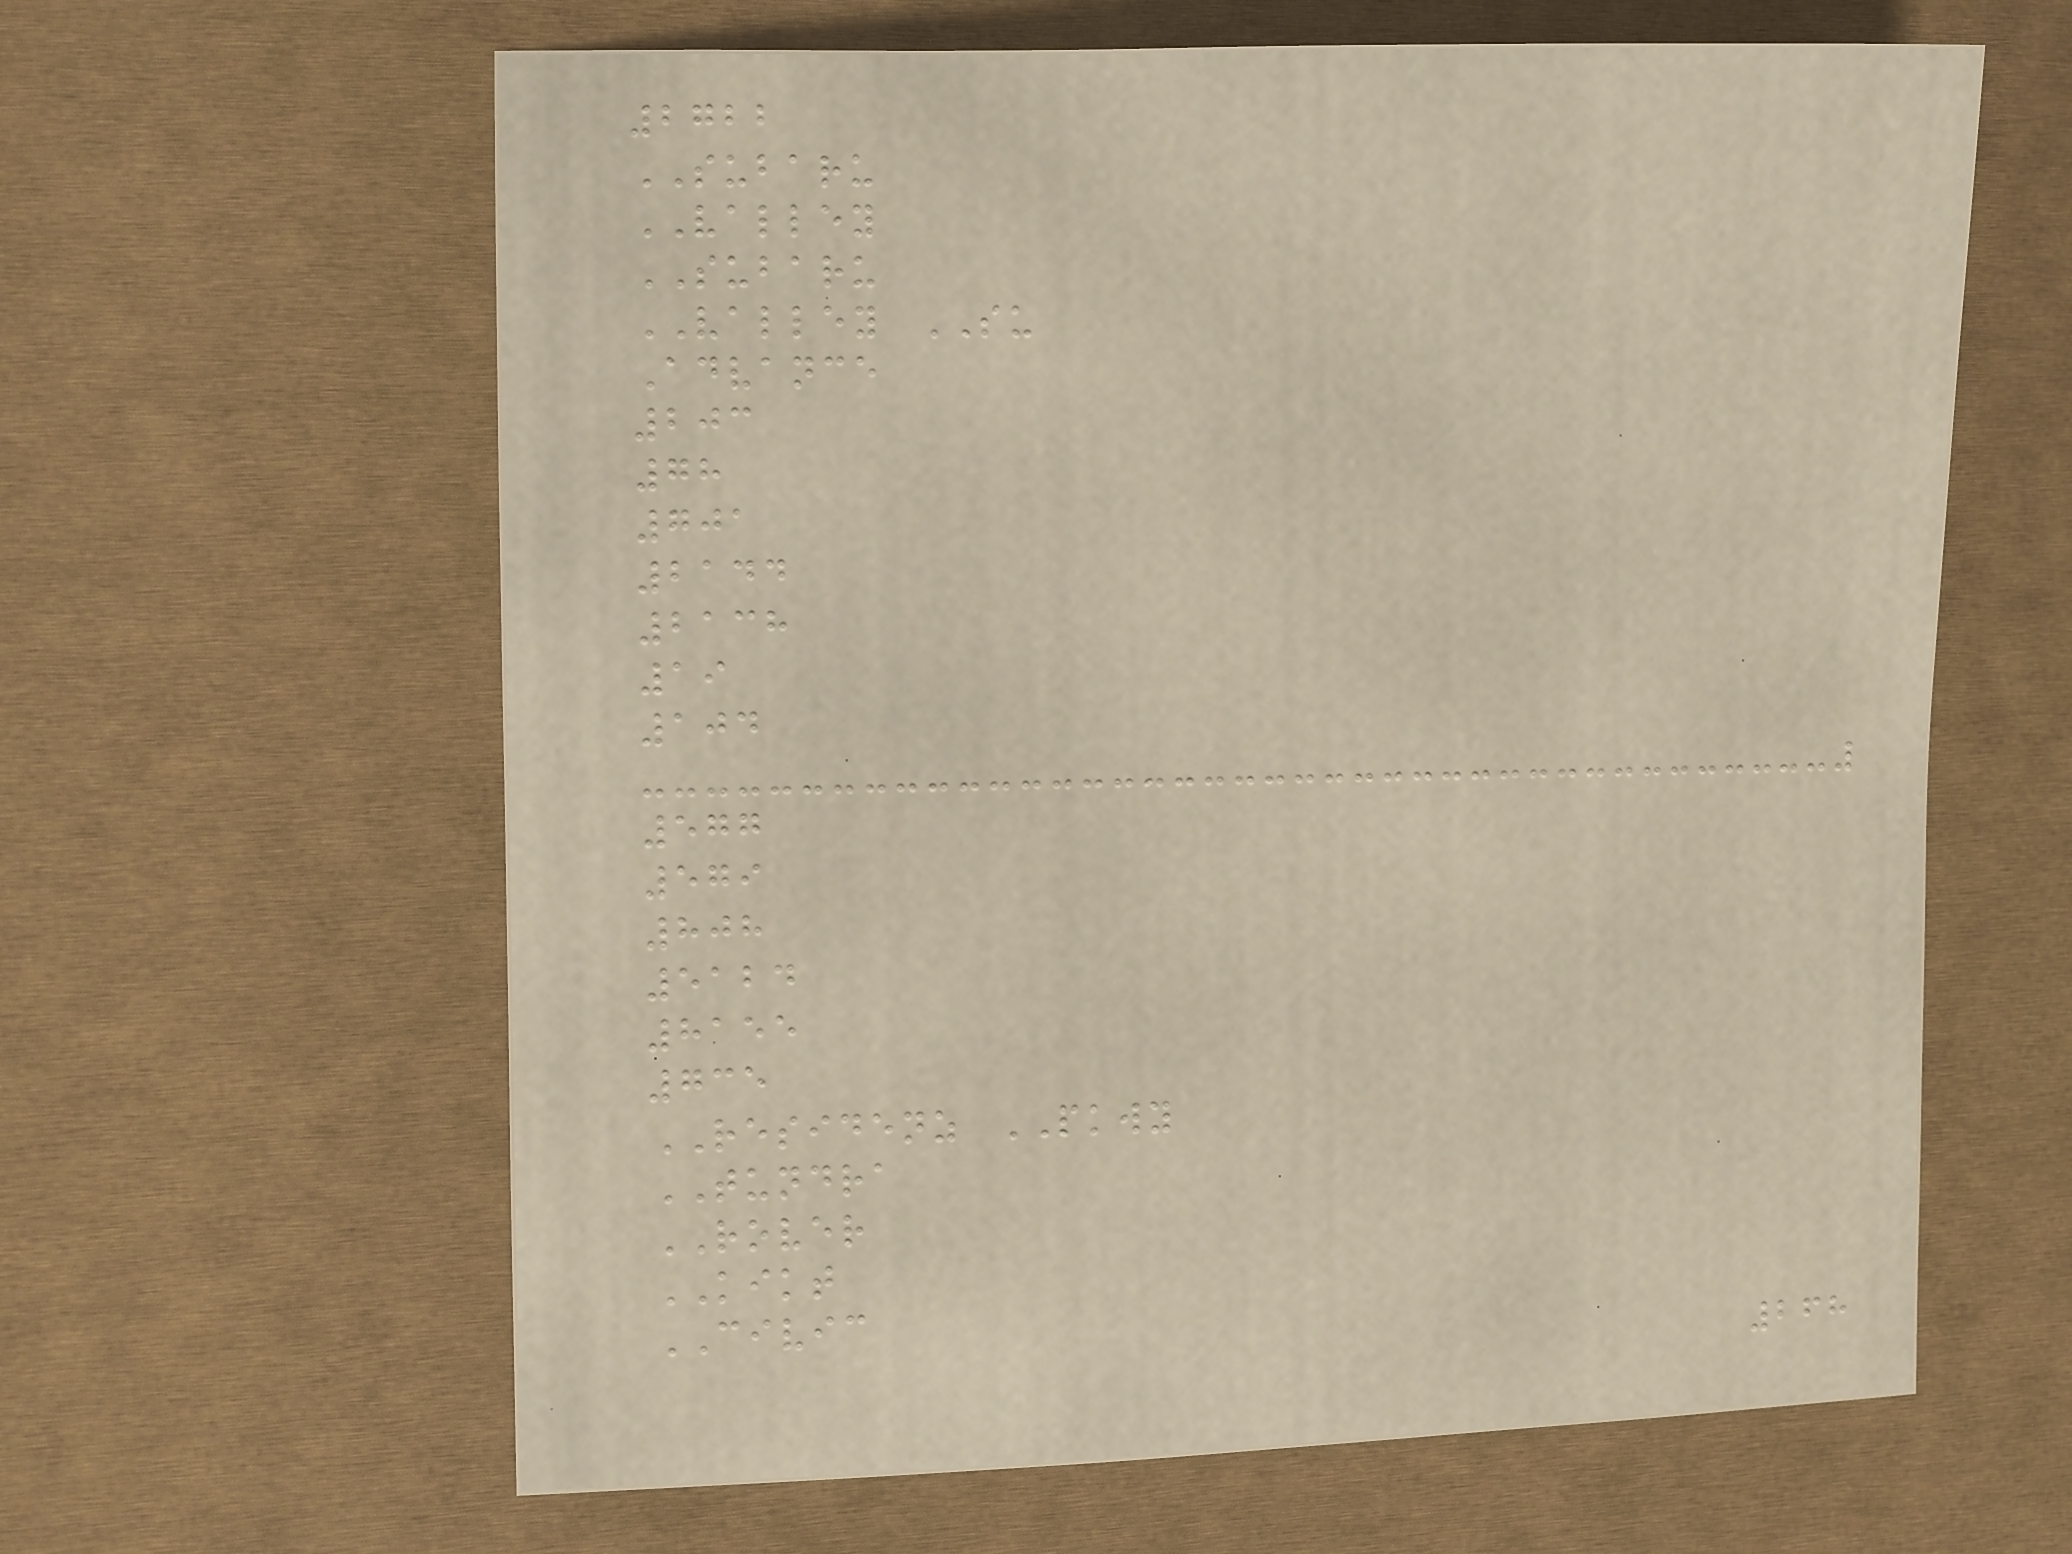2722
SUBARU
VALLEY
SUBARU
VALLEY SU
Advance
203
78
701
2144
2138
19
104
577
579
808
5124
8155
735
RESIDENZ PKWY
TUNDRA
ROVER
KIKT
CIVIC
268
